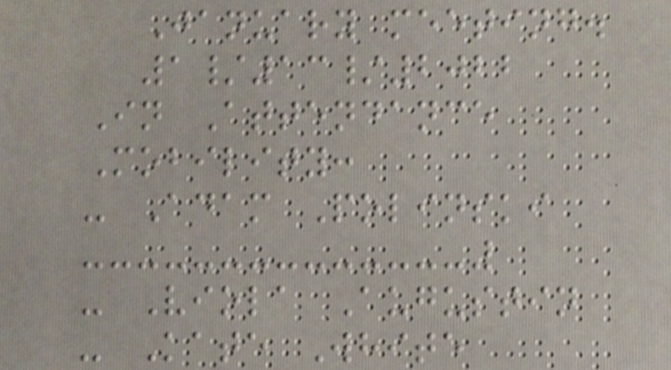January meeting.
1/13/2022
In Attendance
Mobility:
- Adam Polinski
- Viola Augustin
- Kate White
